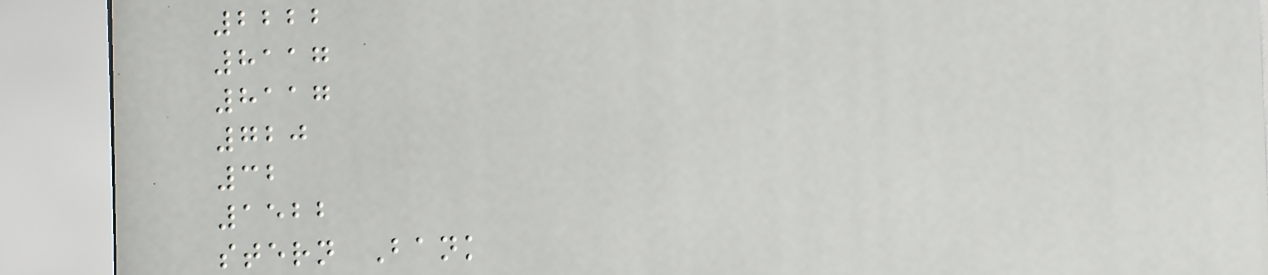2222
8117
8117
720
32
1522
stern Bank
